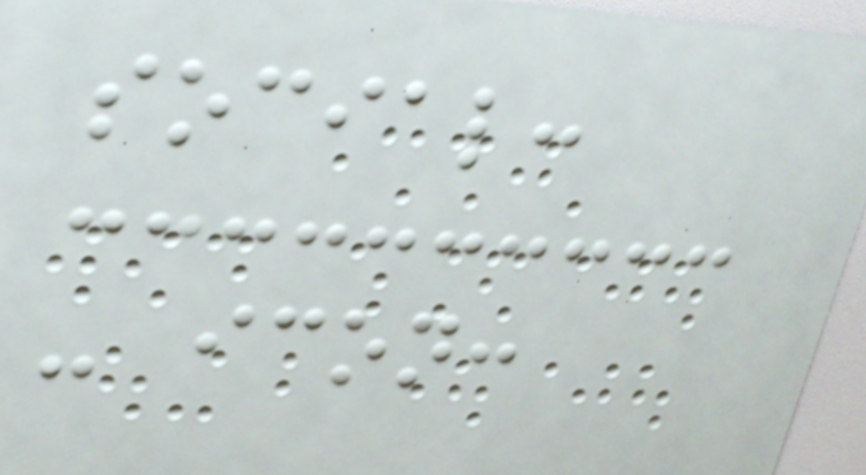social:
- icon:
